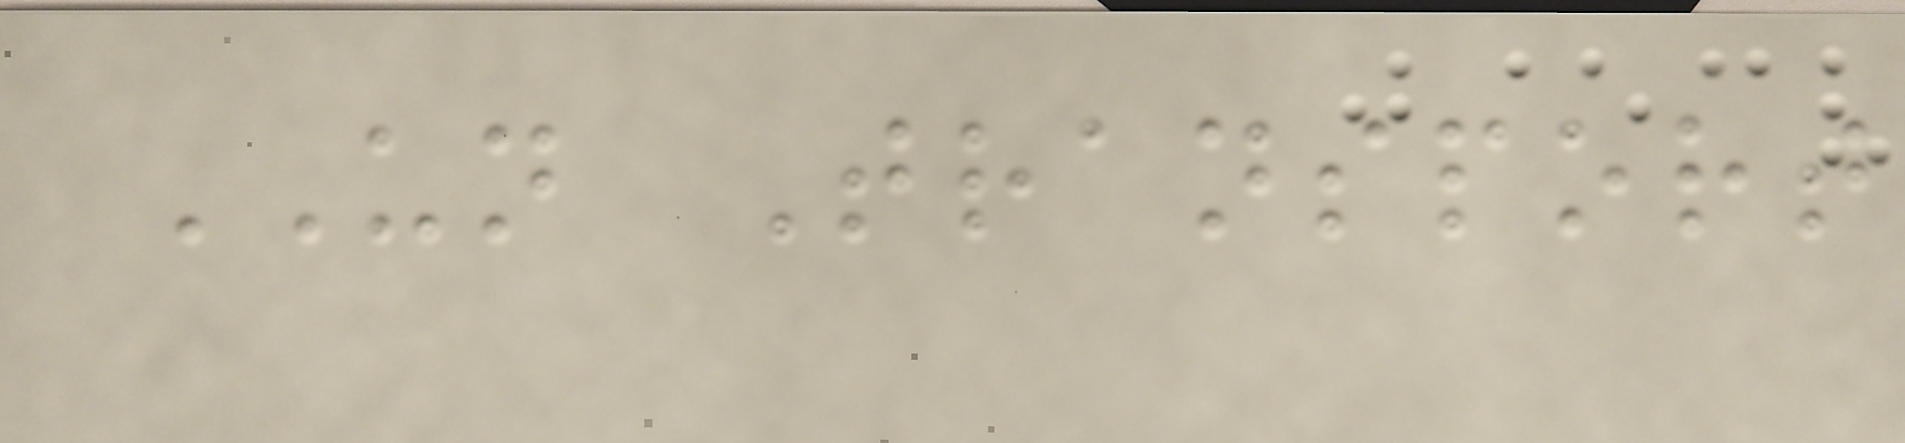UN Transport
